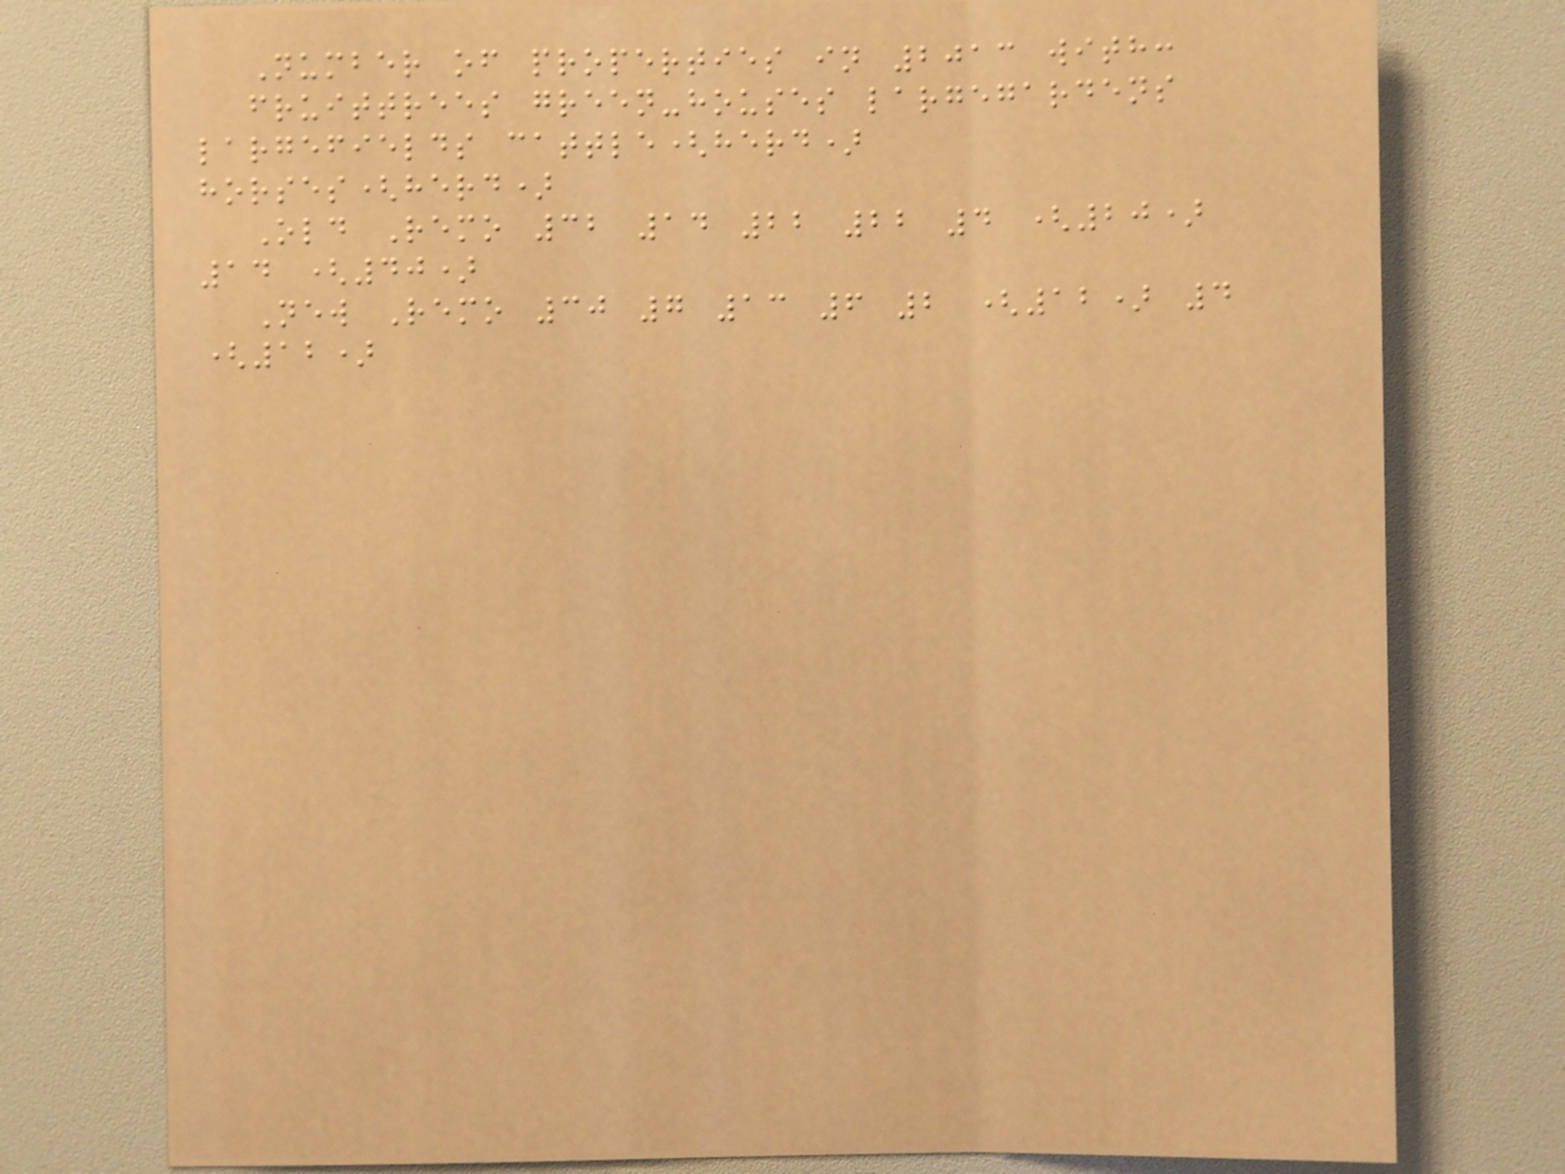Number of properties in 2013 with:
fruittrees green-houses largegardens
largefields cattle(herd)
horses(herd)
Old Remo 32 14 22 22 4 (20)
14 (40)
New Remo 30 7 13 6 2 (12) 4
(12)
